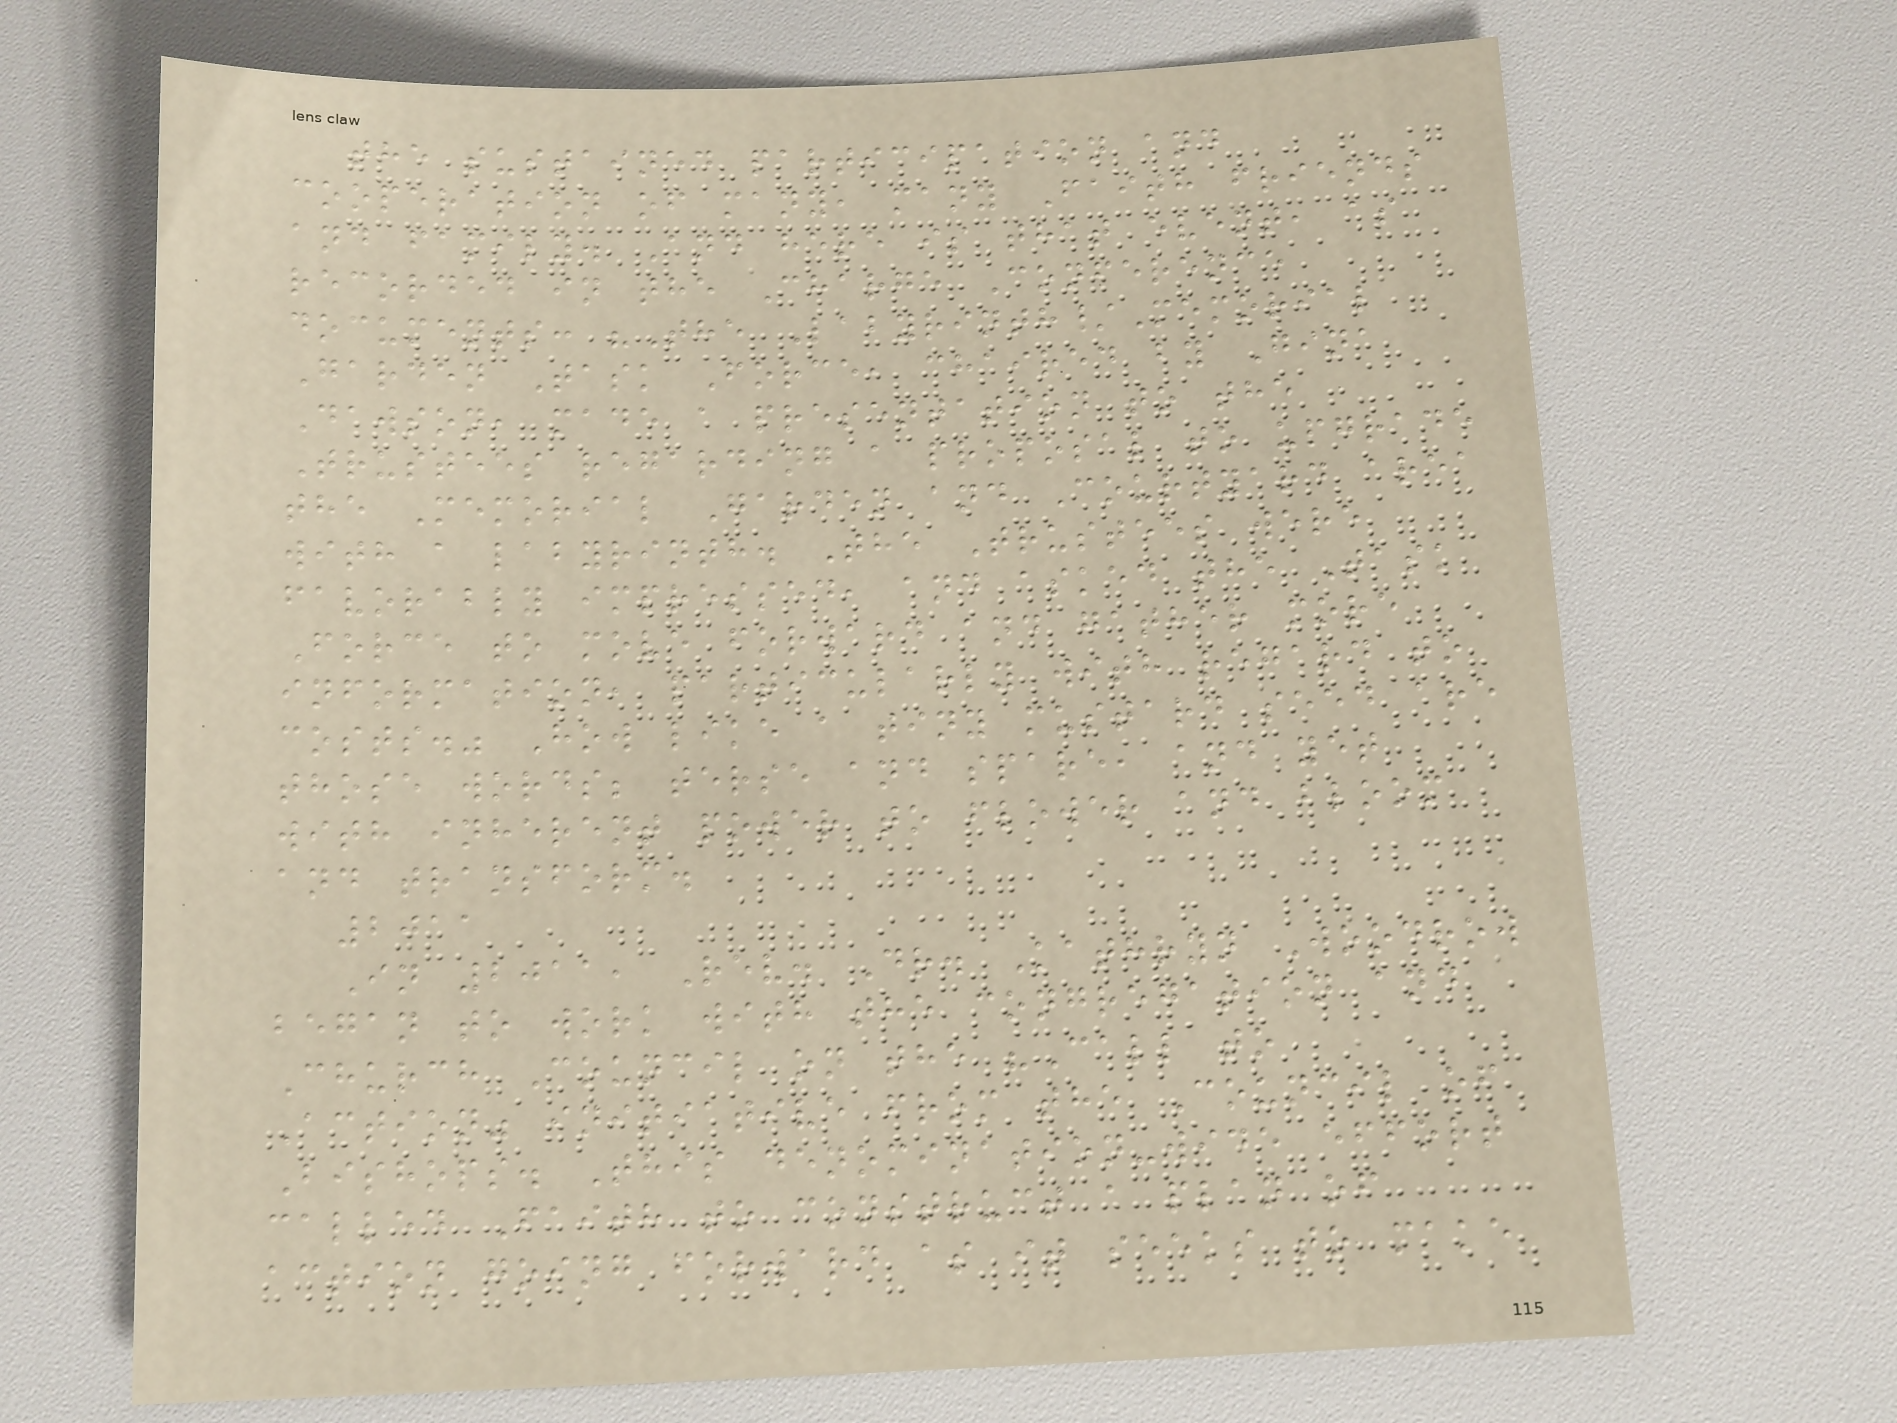the sustained participation and
cooperation of many, many Faith friends
and family. And here is that event, as
recorded in the Charge Conference
documents: "The Labyrinth/Memorial
Garden Task Force, chaired by Gina
Dawson, made a presentation to the
Trustees regarding a proposal to upgrade
the Memorial Garden and Courtyard area
with a labyrinth. The Trustees were
favorably impressed, and asked the Task
Force to move forward and gather more
information, particularly with regard to
costs." How like a tiny mustard seed are
those words; terse and spare, and yet
with inherent power to flower and bloom
and transform.
2011
In 2011, Rev. Dr. Kathryn Woodrow
began to work with the congregation and
Church Council on the "Call to
Action" initiative from the Council of
Bishops. This denomination-wide effort
called Faith to construct a plan of
action going forward as it seeks to make
